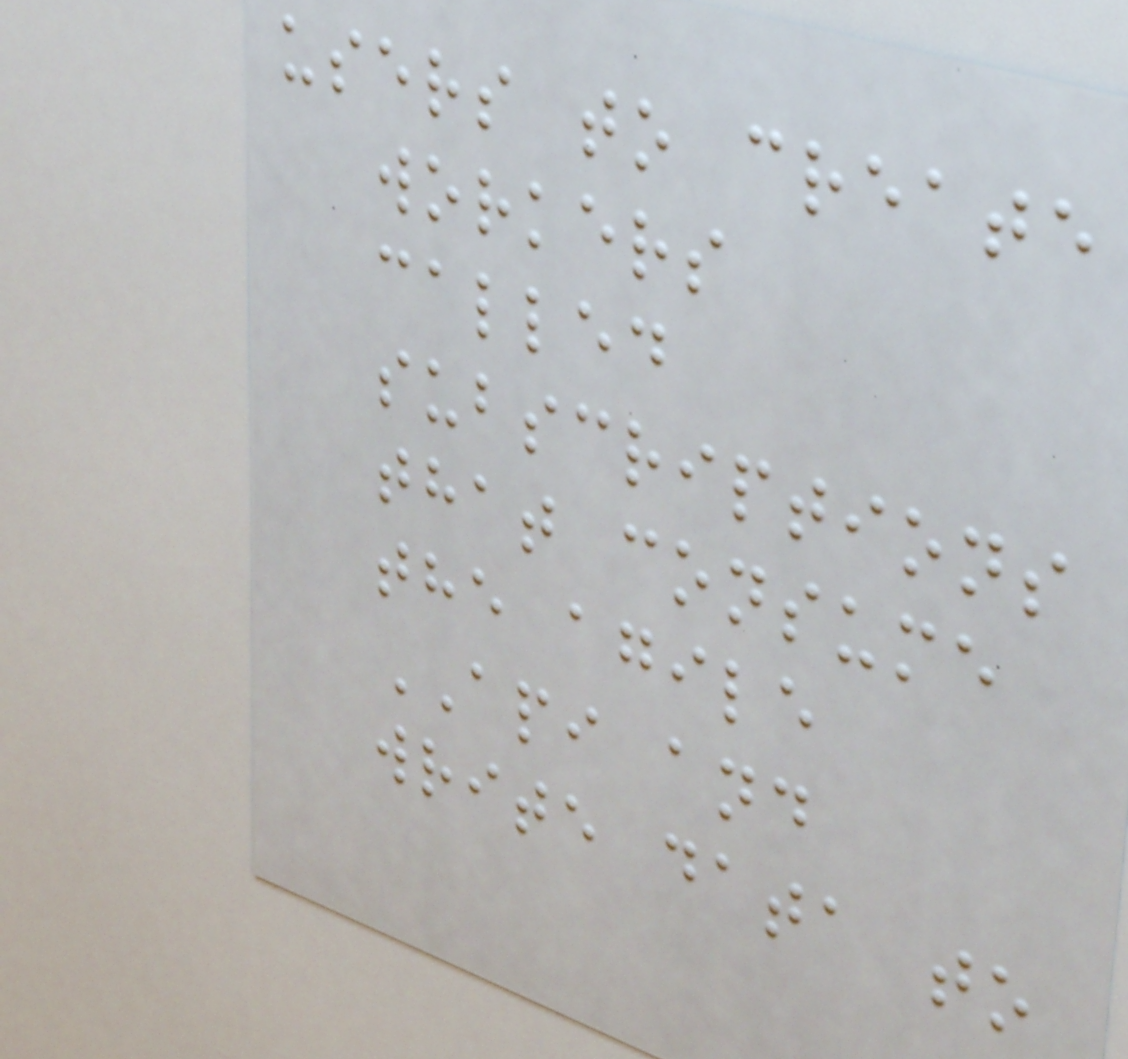users to create
workers
called
subscriptions
that consume
the agile
API and
write data to
